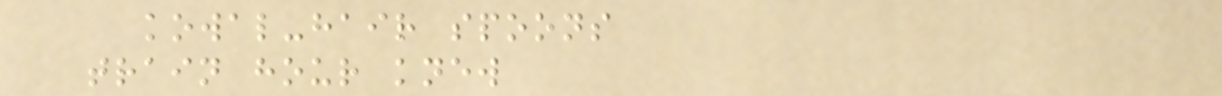kowal-hair spoons
train hour knew
